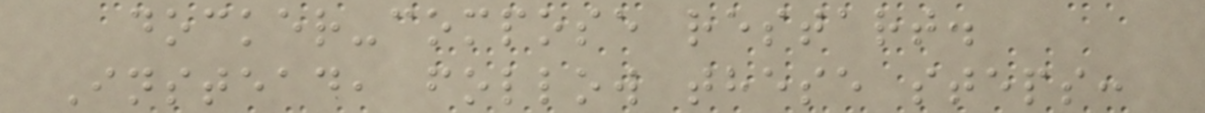docker-compose restart.
Instead, follow these steps:
